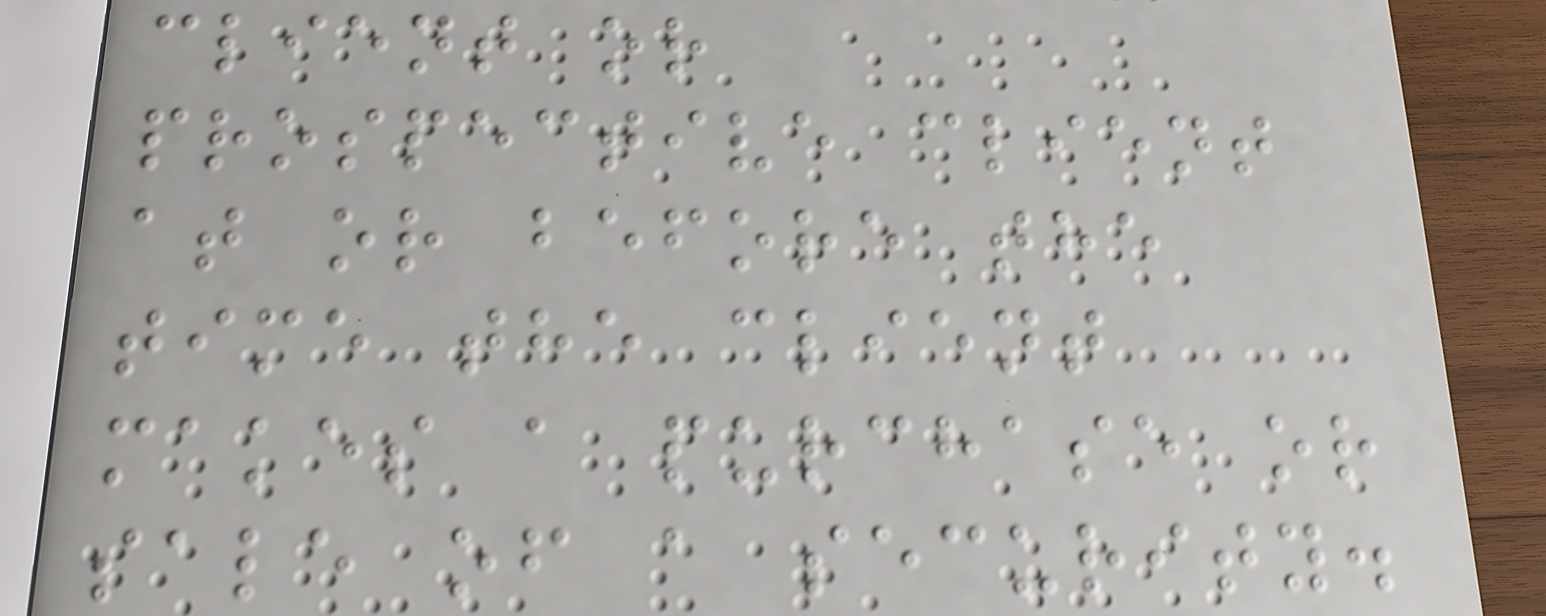client or
prospective client
at or before the
time the client
makes a purchase or
sale of a security.
